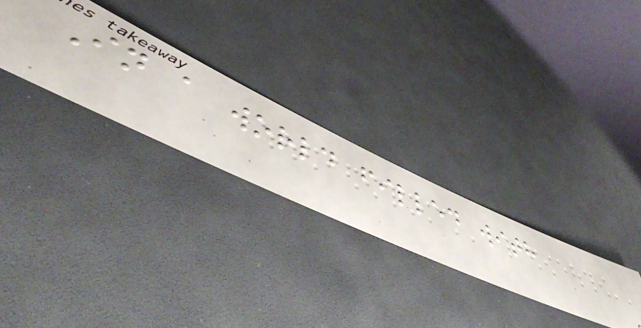In a world filled with
